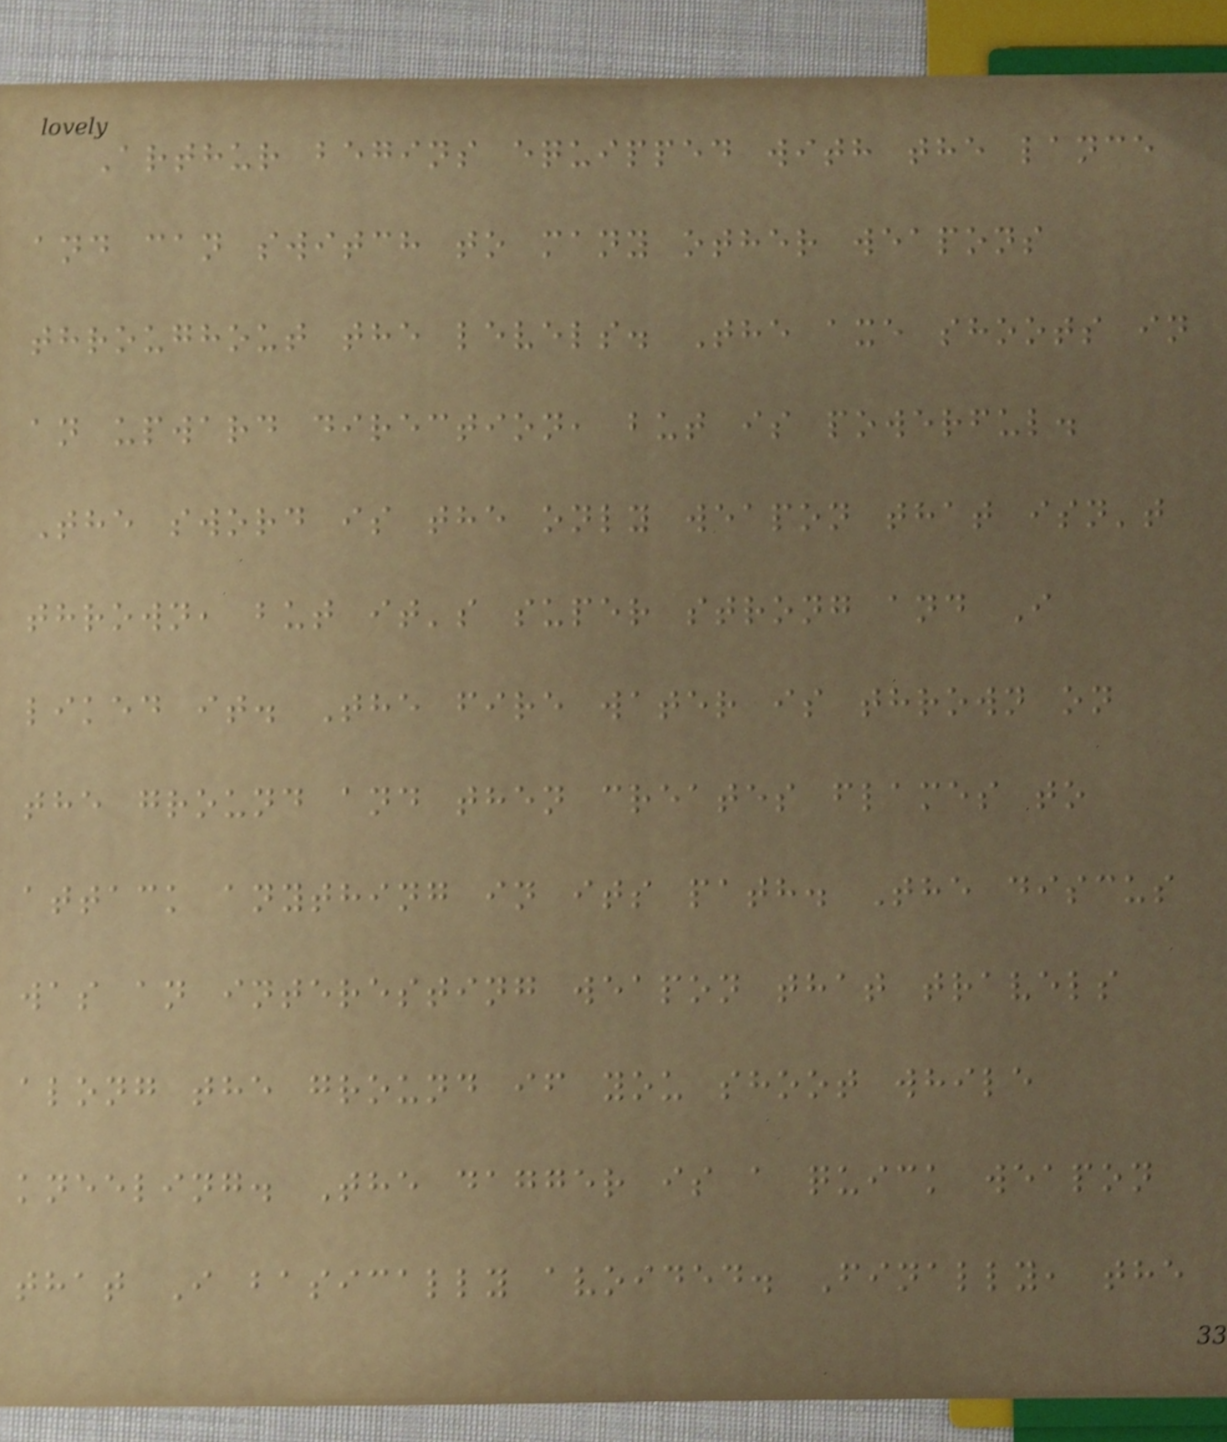Arthur begins equipped with the lance
and can switch to many other weapons
throughout the levels. The axe shoots in
an upward direction, but is powerful.
The sword is the only weapon that isn't
thrown, but it's super strong and I
liked it. The fire water is thrown on
the ground and then creates flames to
attack anything in its path. The discus
was an interesting weapon that travels
along the ground if you shoot while
kneeling. The dagger is a quick weapon
that I basically avoided. Finally, the
